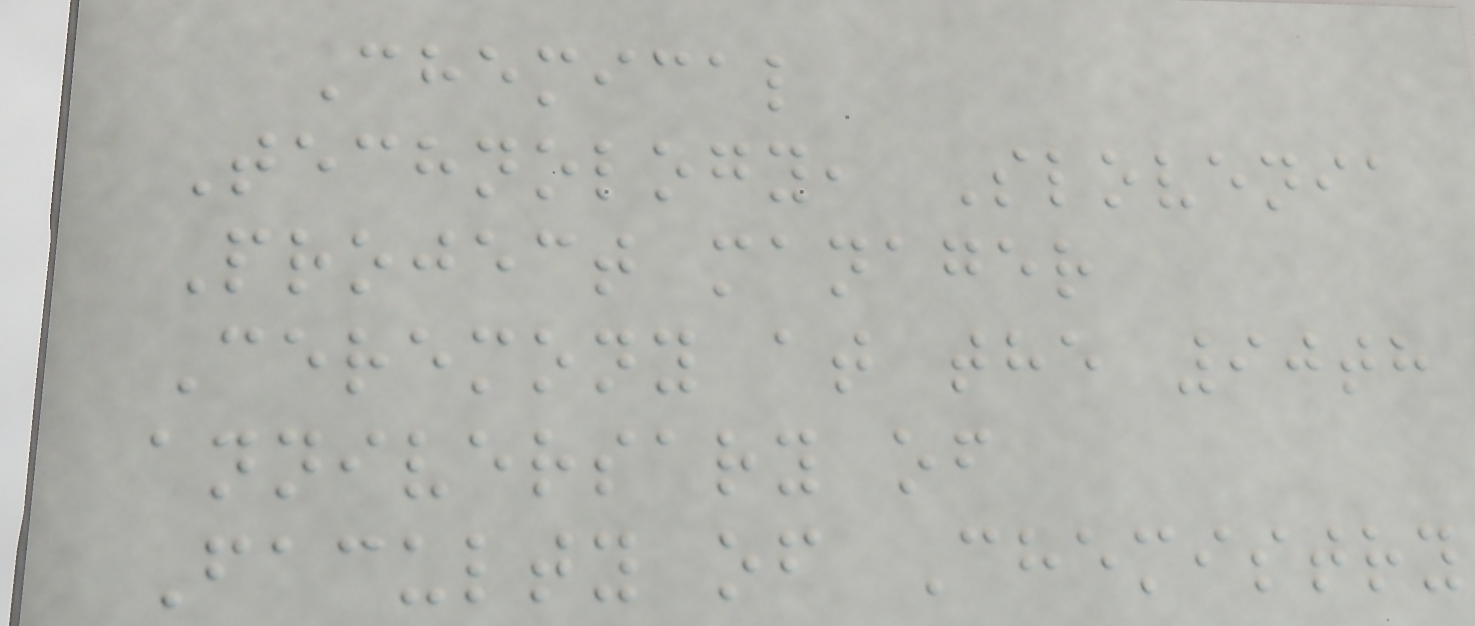Chemical
Technology, Slovenia
Project manager
Ceremony at the 90th
anniversary of
Faculty of Chemistry
